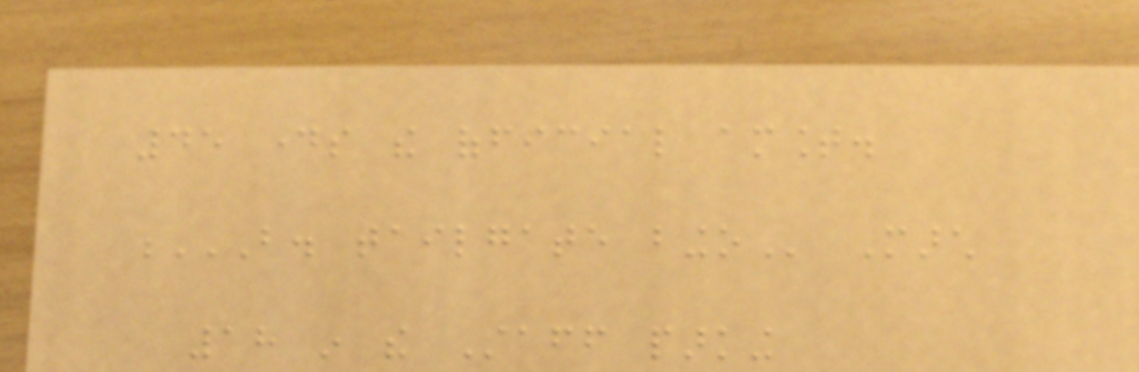45 days the official amount.
B. TAILGATE BINGO March
18 in the Staff parking
